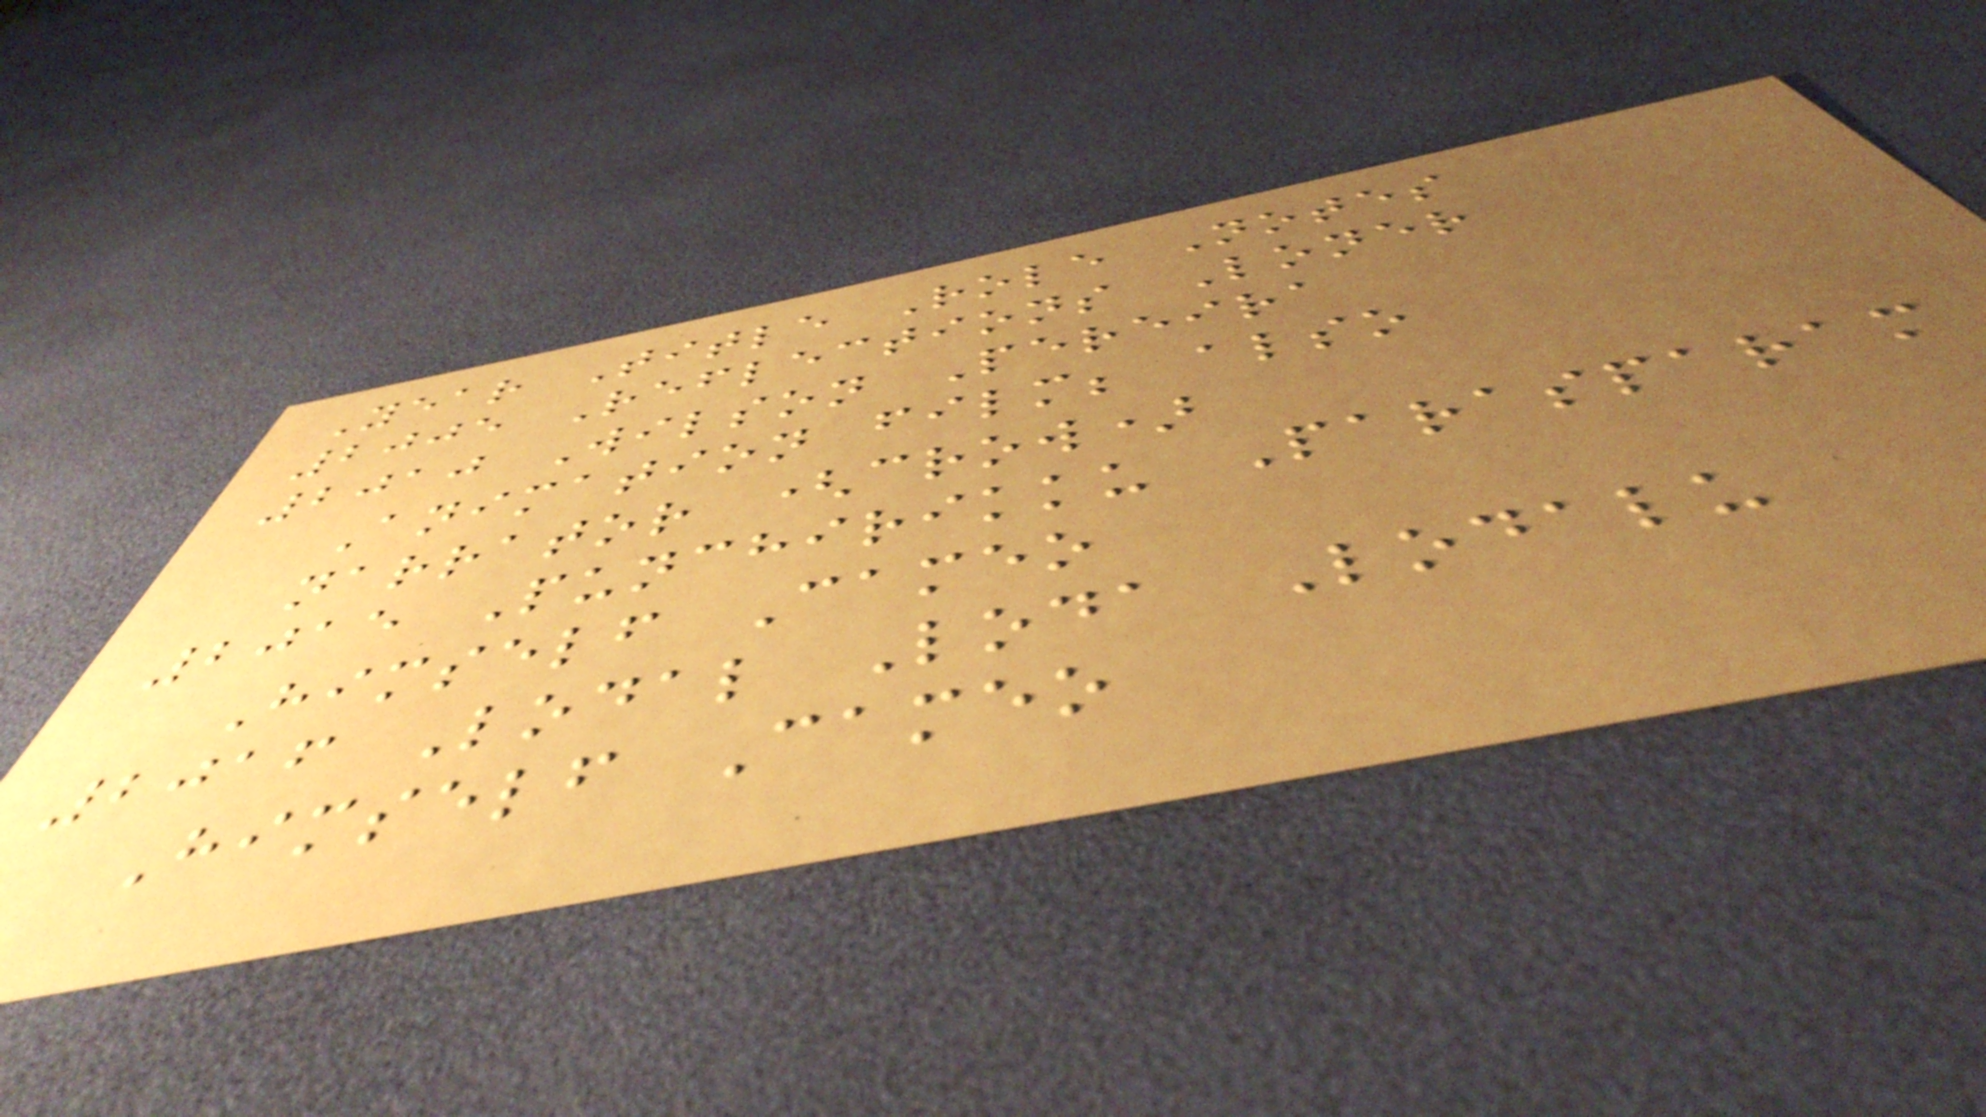Year Title Role Notes
2005 Reflections Loner
2010 Wilson Pereira
Animation film; also
narrator (crow)
2015 Punchirikku Parasparam
Himself Cameo
2016 Lodal Loda Lodalu
Himself Cameo
